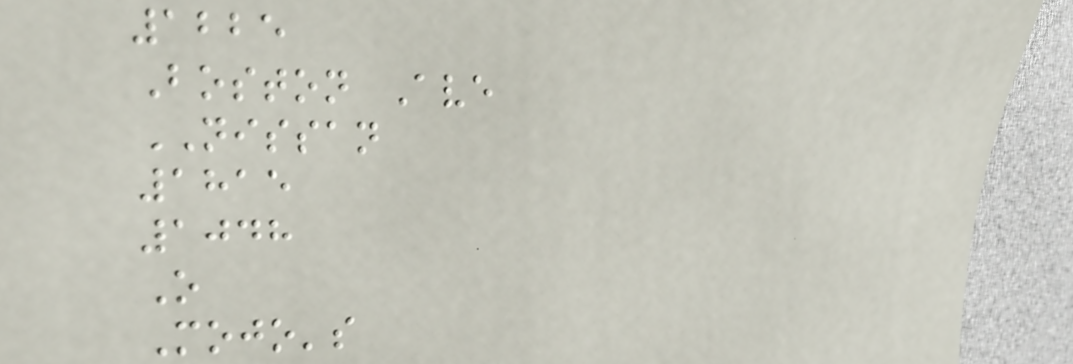1225
Boston Ave
NISSAN
1815
1048
O
Mojo's
